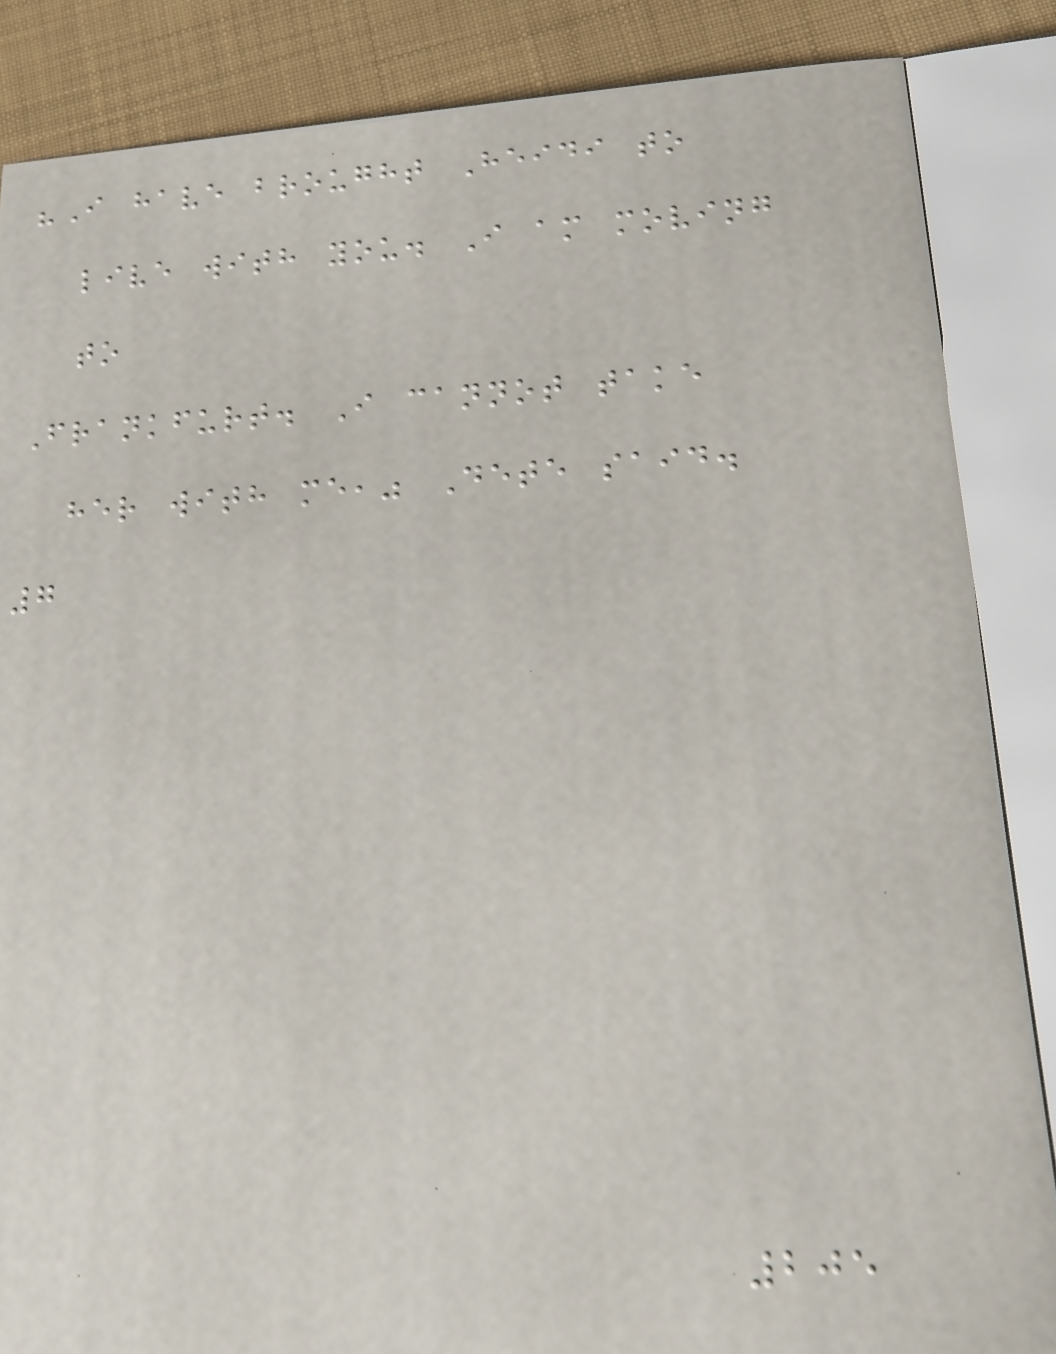"I have brought Heidi to
live with you. I am moving
to
Frankfurt. I cannot take
her with me," Dete said.
7
205
